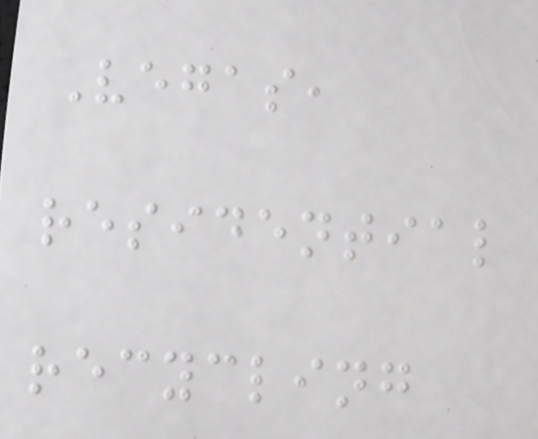Vegas,
residential
recycling
